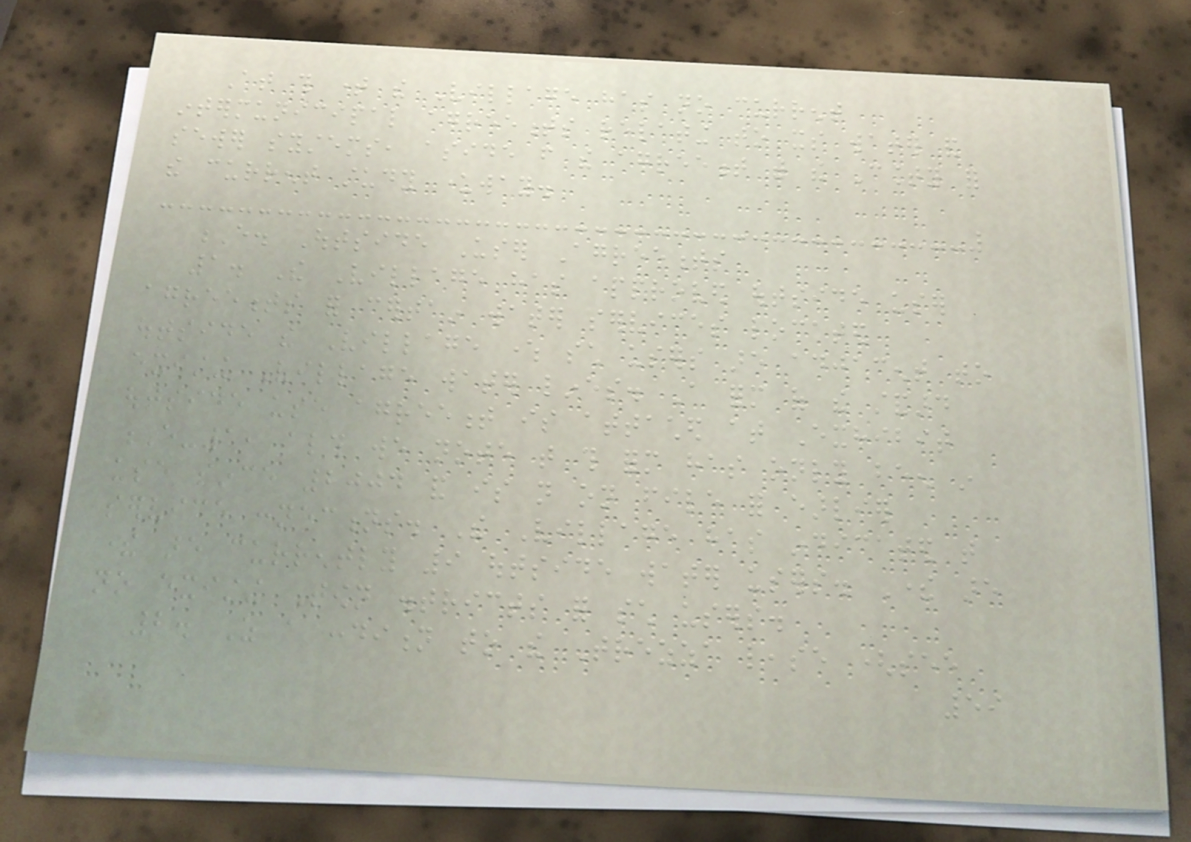At this time the Village has no current
intermunicipal agreements relating to its water and
sewer systems, aside from the agreement with the County for
the current study underway.
E. Outside User Agreements
1. The Village has approved outside user
agreements for certain water services located
outside the Village where such users are adjacent to
existing Village water lines. A form of the standard
outside use agreement is attached at Exhibit
E-1, although we note that this form has only been in
use since 2004 and is not on file for earlier
service connections. The Village has indicated that
there are currently 9 outside water users. There are
no existing Town districts for such users.
2. As a condition to the Trezza lease (see
59
